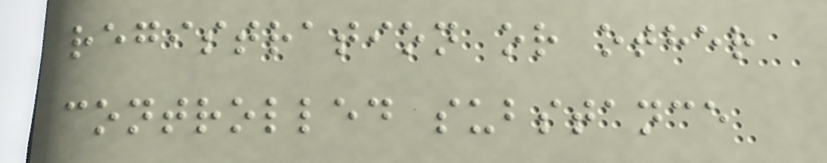registration or other
controlled substance
